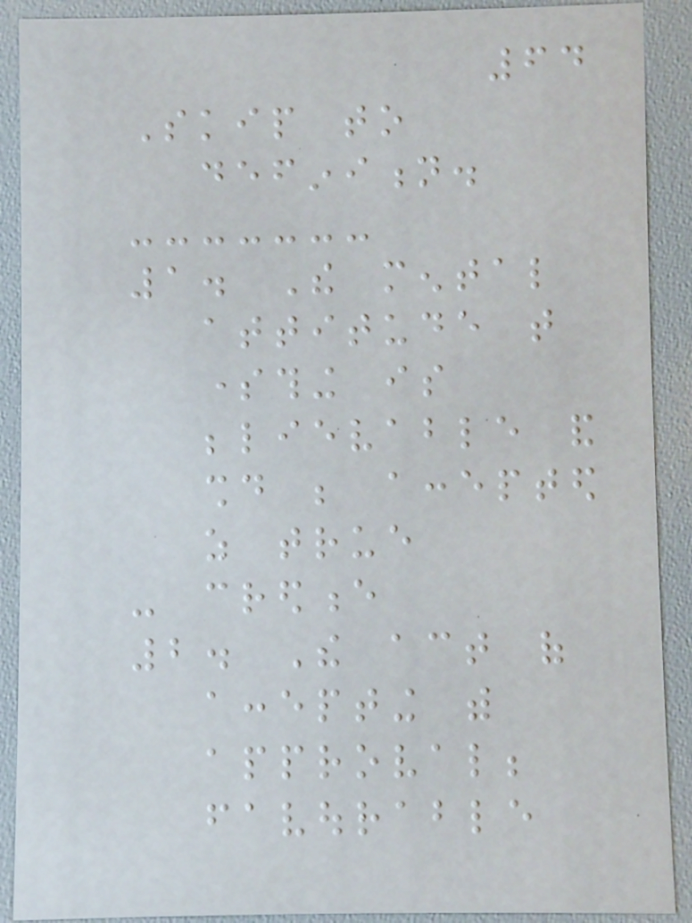64
Skip to
definition.
1. The mental
attitude that
something is
believable and
should be accepted
as true
- credence
2. The act of
accepting with
approval;
favourable
